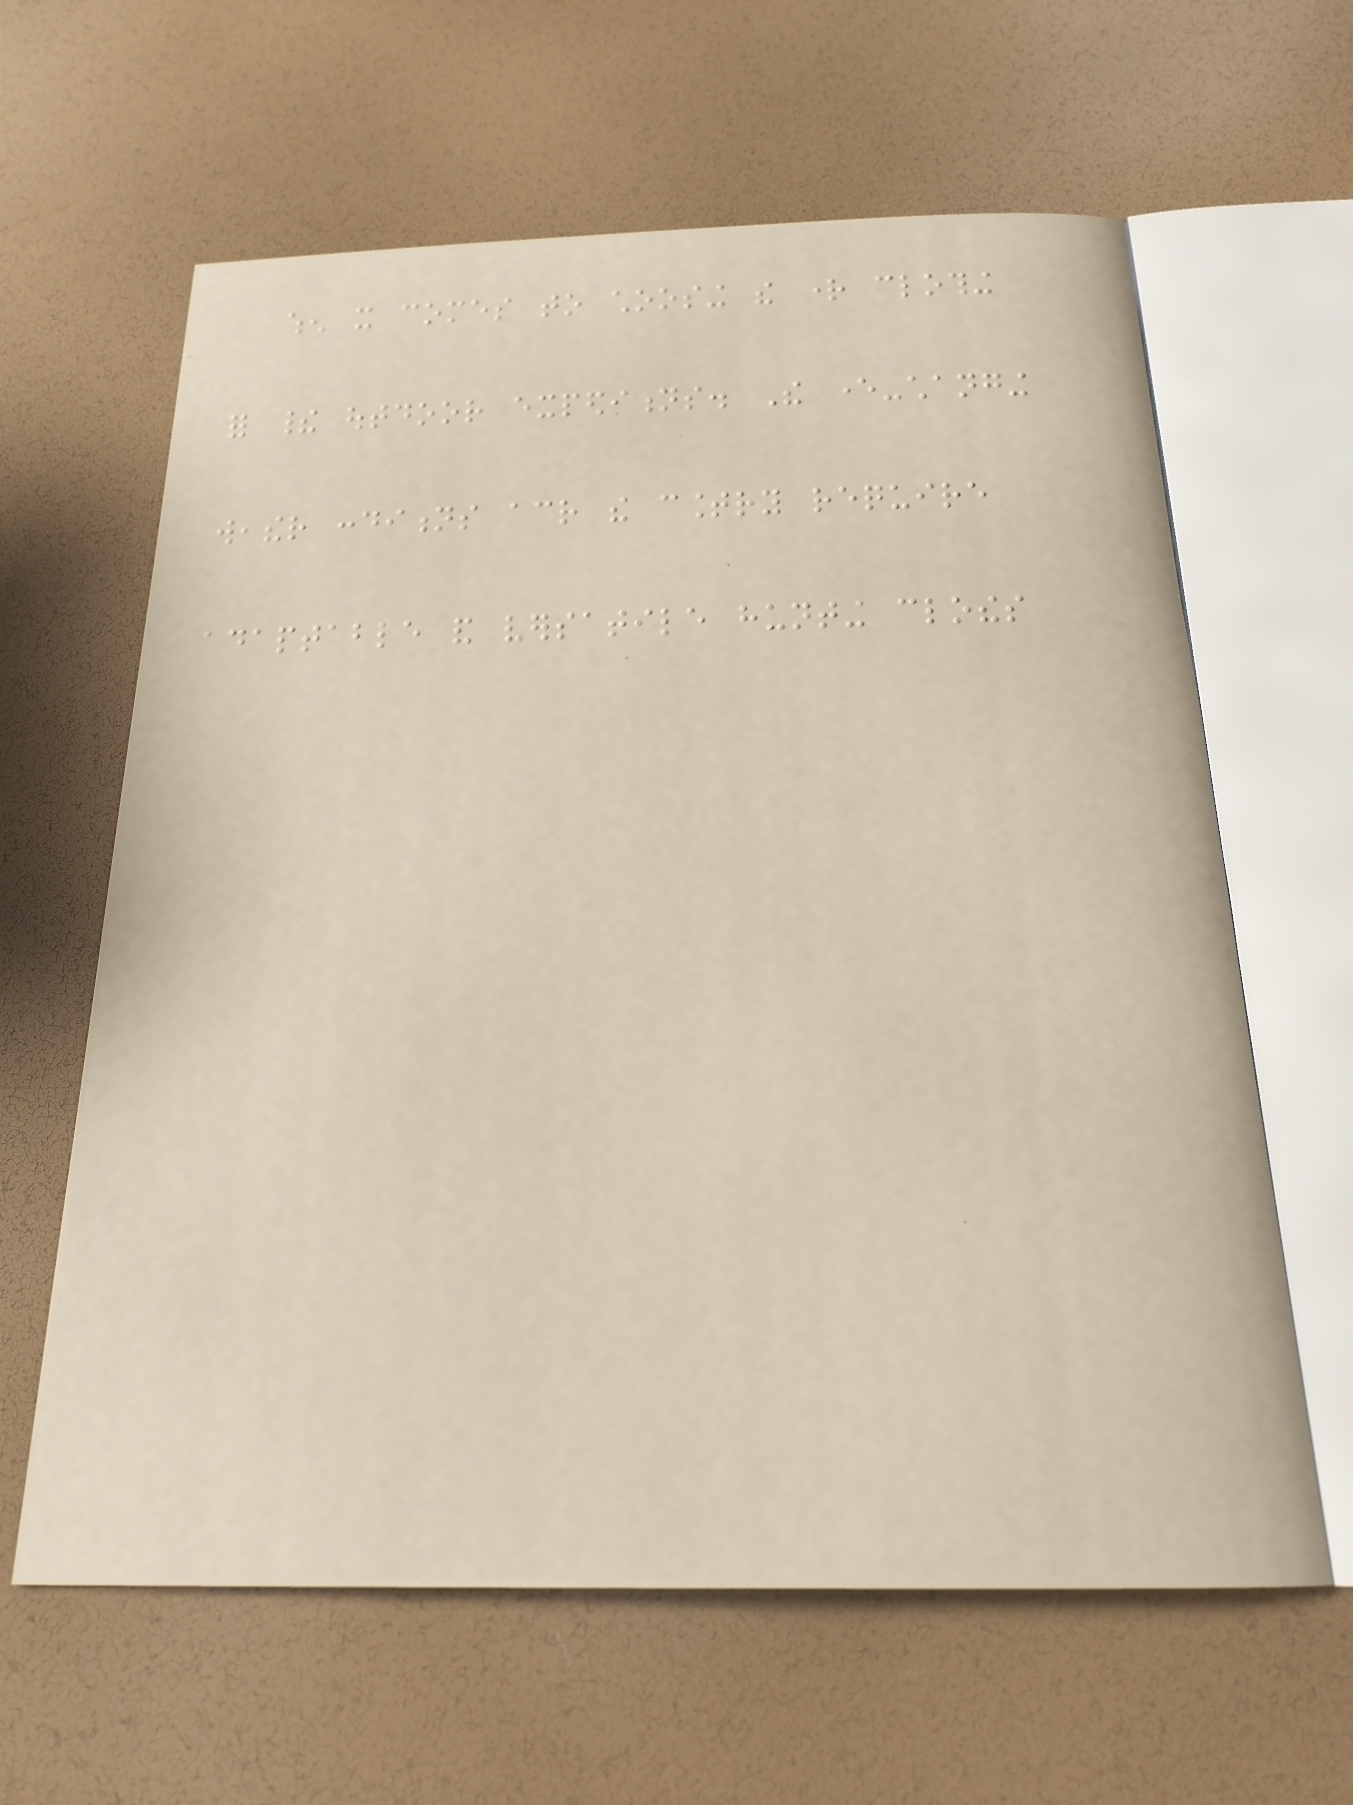when it comes to choosing the right clothing
for their outdoor expeditions. The ever-changing
weather conditions across the country require
adaptable and versatile hunting clothes
